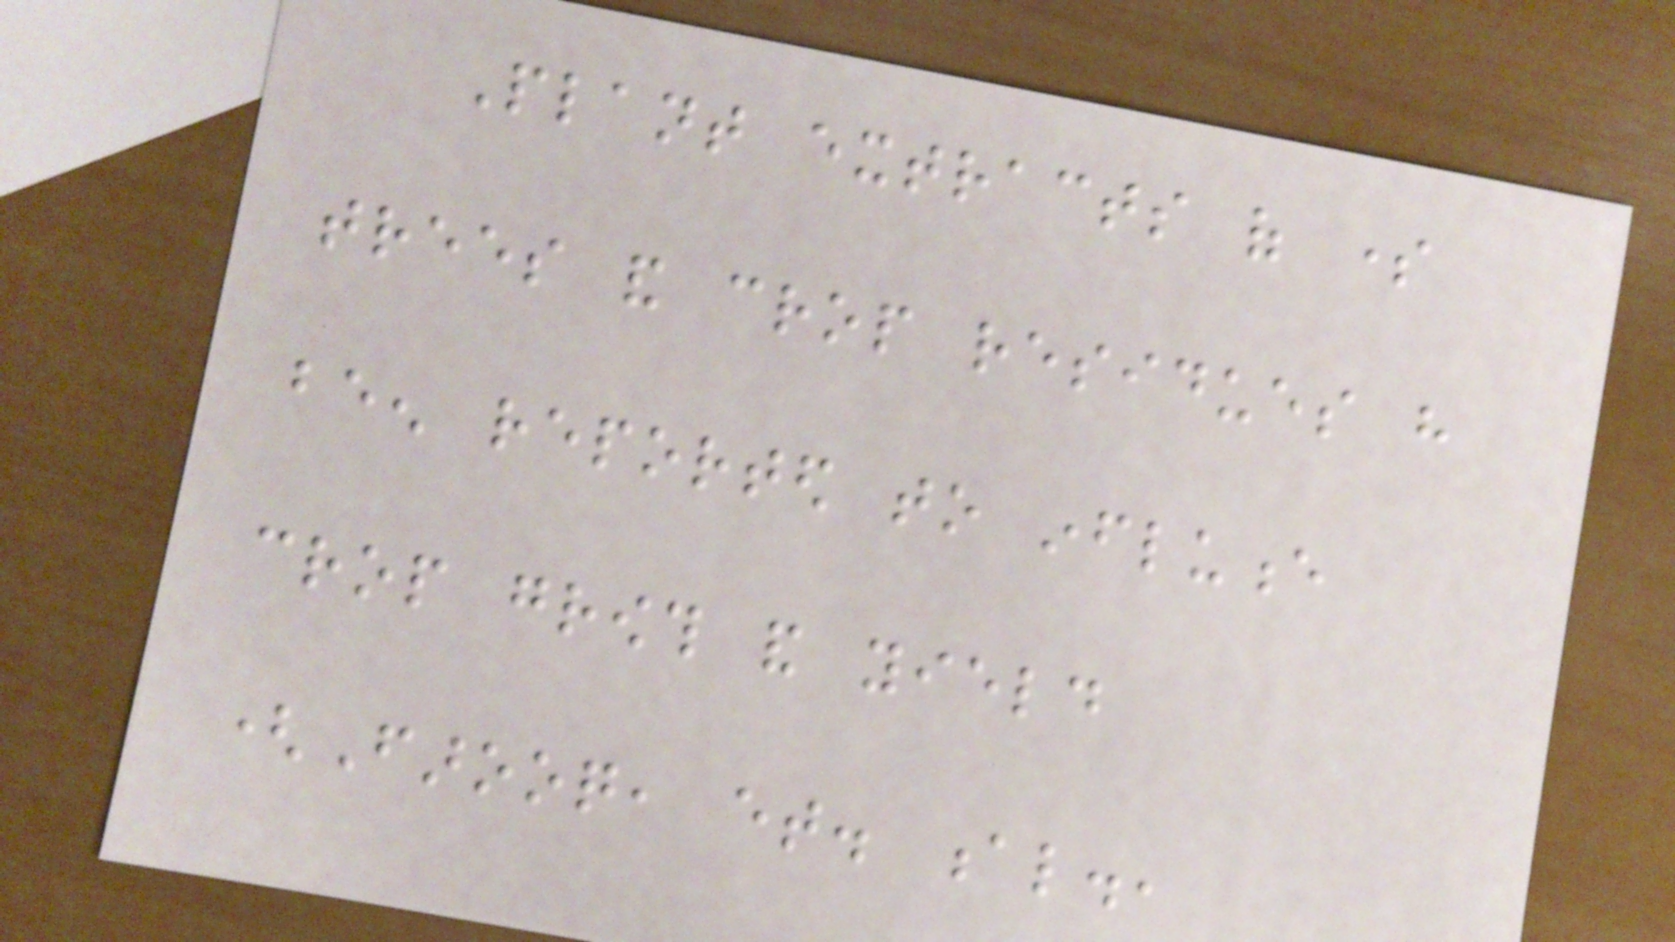Plant extracts of some
trees and crop residues have
been reported to influence
crop growth and yield
(Farooq, et. al.,
